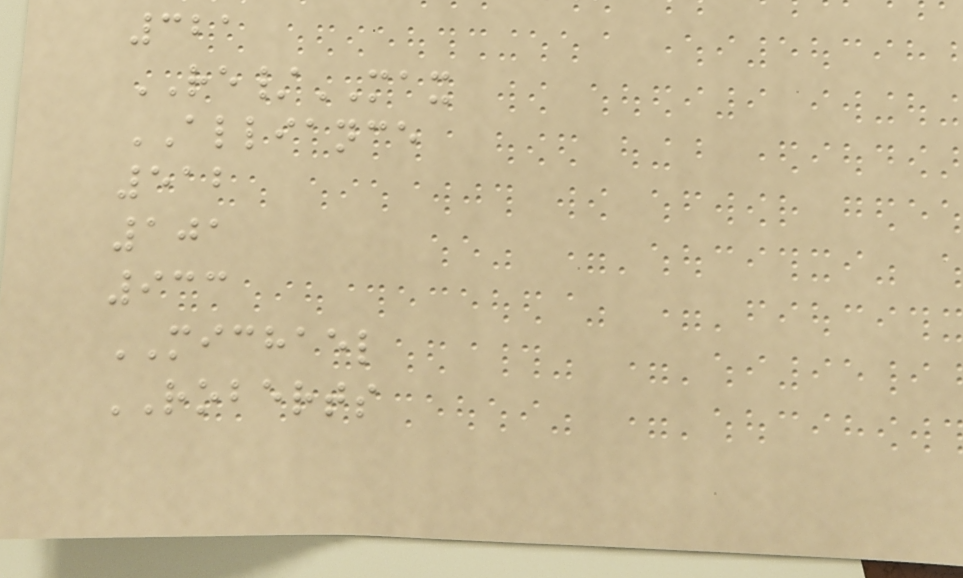321
RE/MAX
ALLIANCE
512
101
933
MICHAEL
ROBERTS
